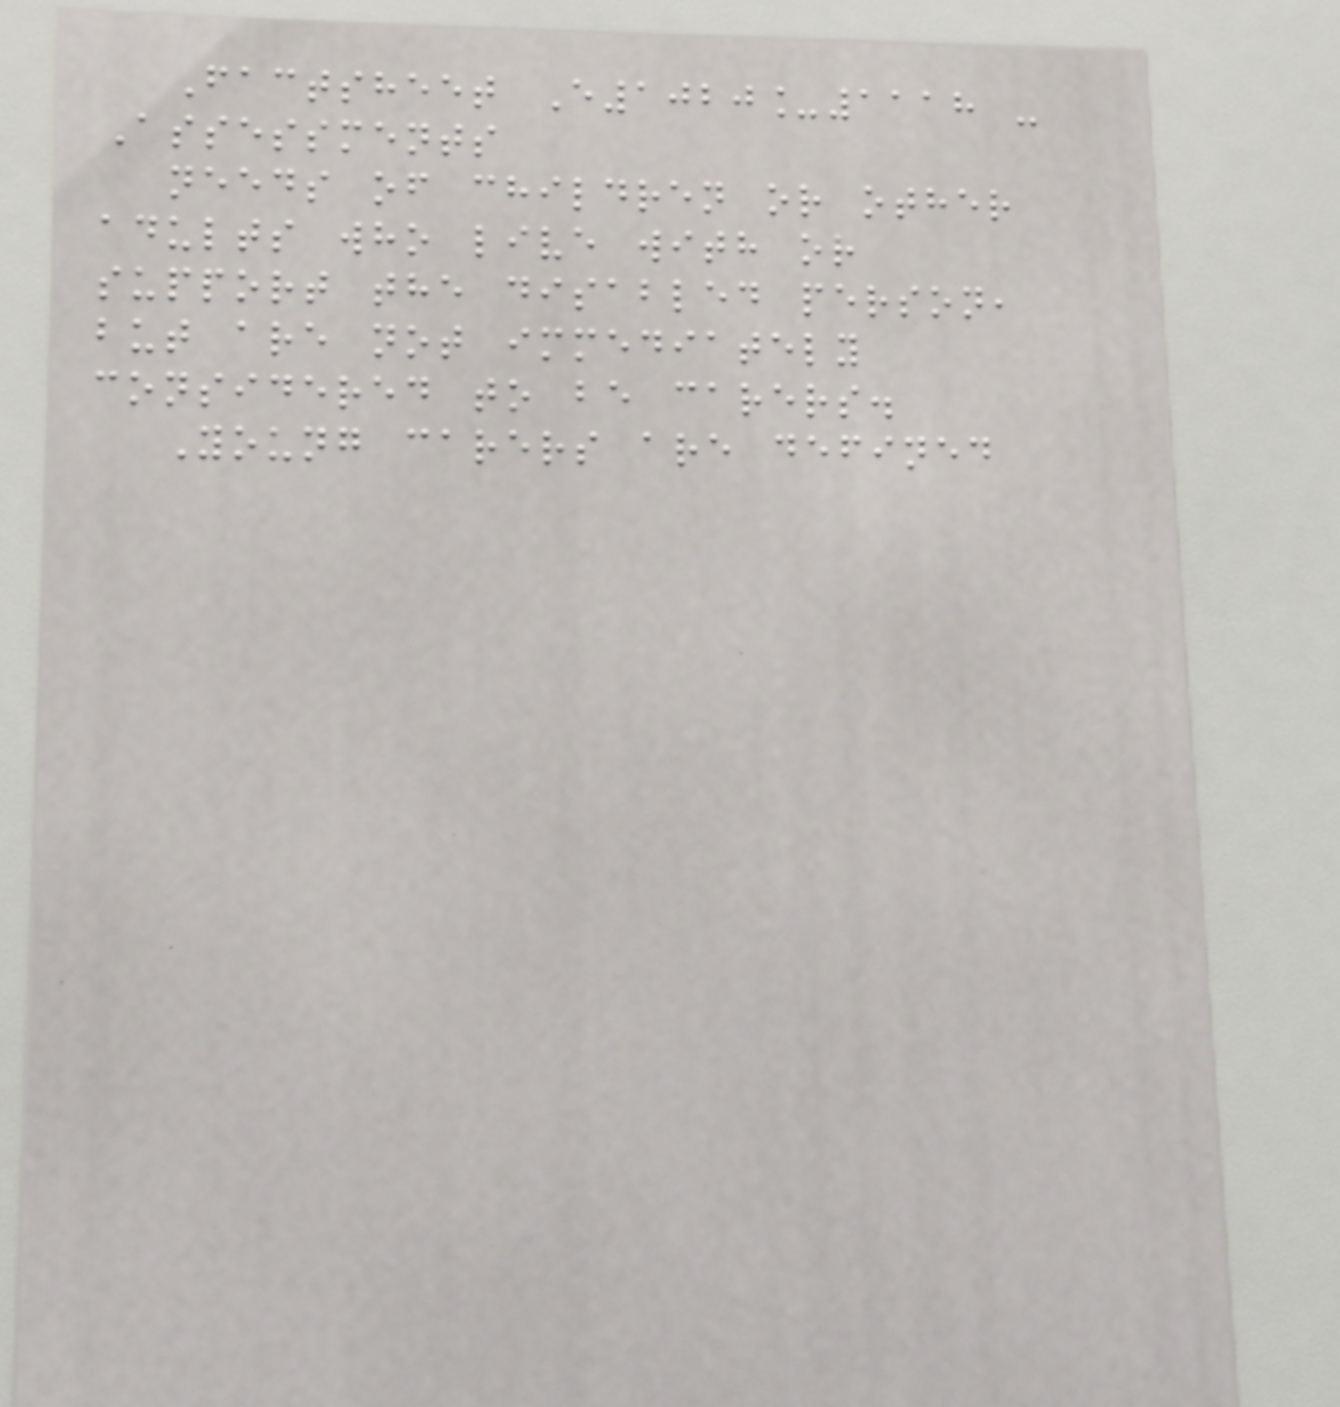Factsheet E1020_1118 -
Assessments
needs of children or other
adults who live with or
support the disabled person,
but are not immediately
considered to be carers.
Young carers are defined
